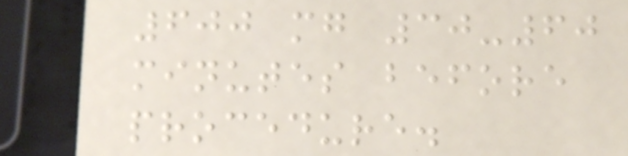600 mg 30-60
minutes before
procedure.
